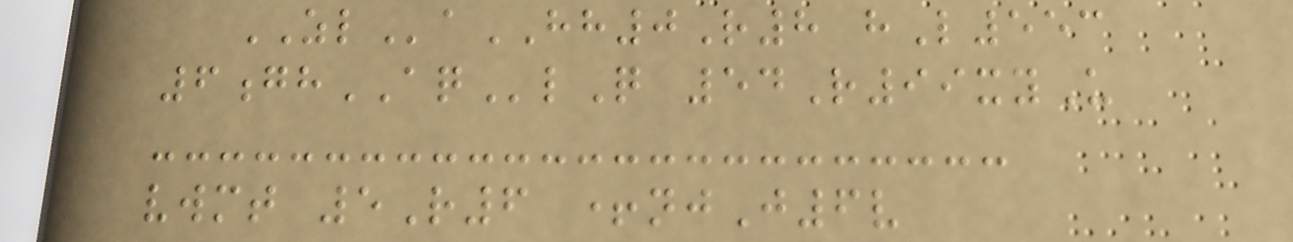ZLaHH0R8 hL553
6ghAQlQ 54R99xyU
vwmt 5R6 +njJ6v
